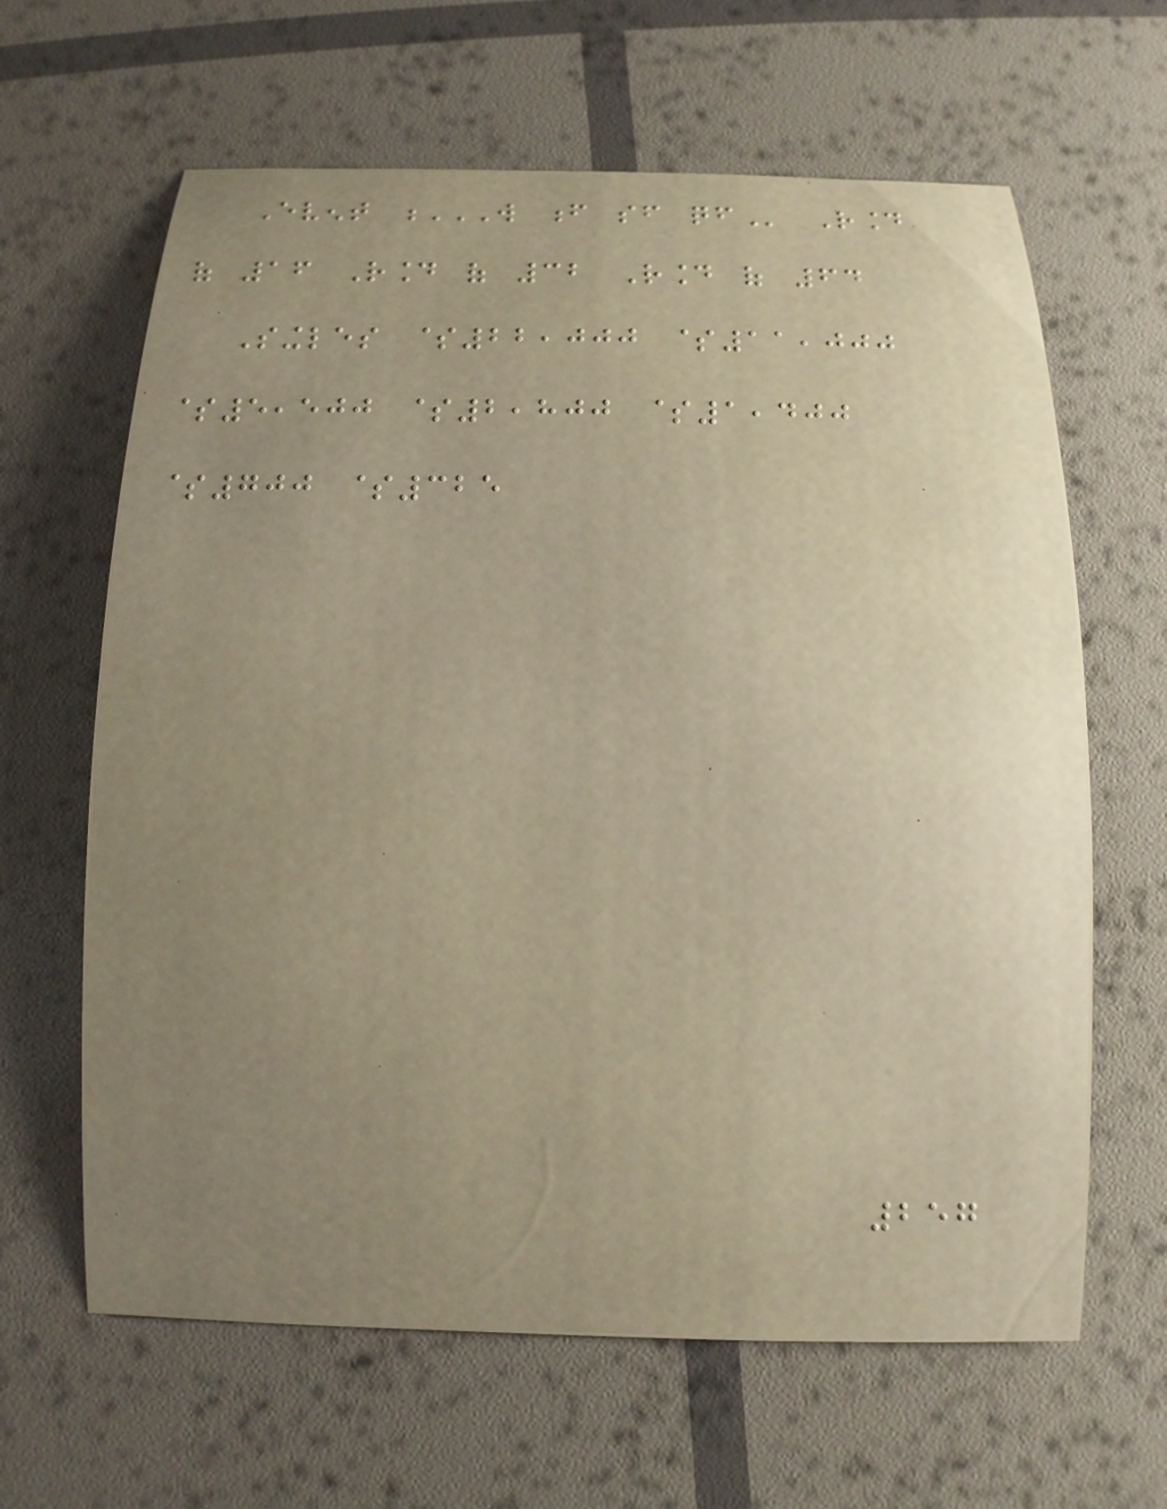Event W F SF QF Round
of 16 Round of 32 Round of 64
Singles $22,000 $11,000
$5,500 $2,800 $1,400
$700 $325
257
